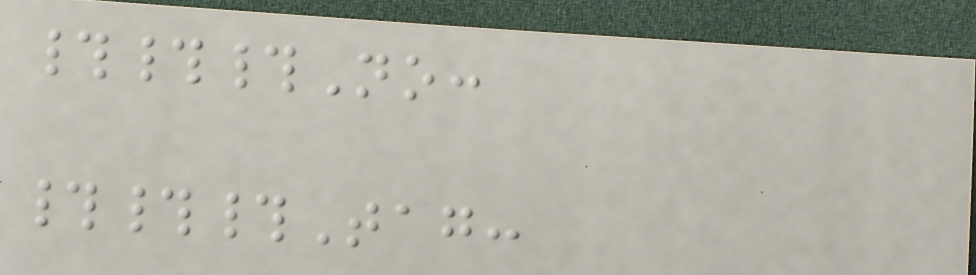###No:
###Tag:
